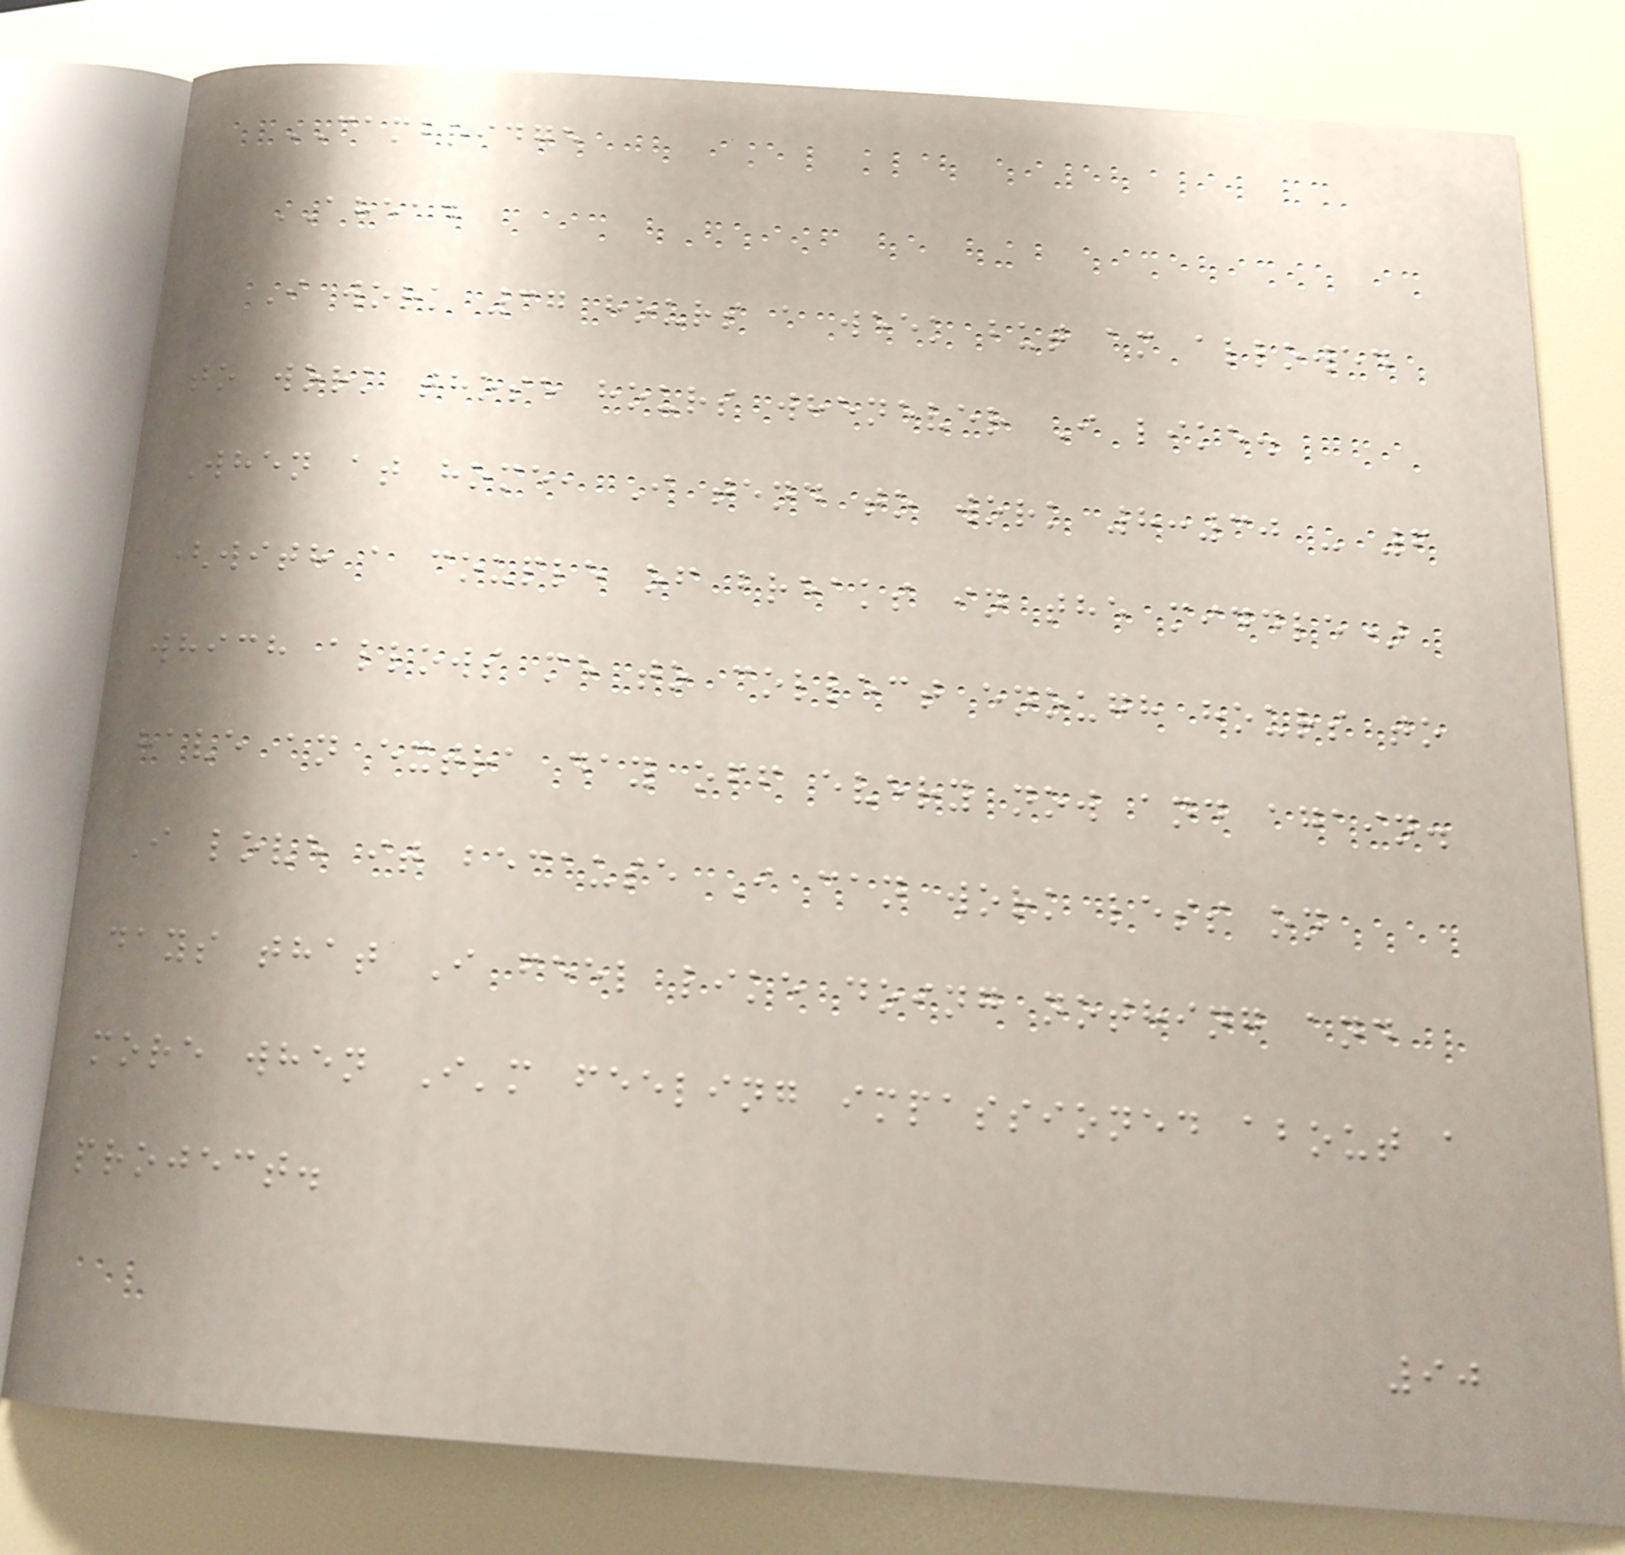CAMBRIDGE
AHEAD
I work 37 hours a week but am allowed
to work those hours whenever I like.
When at home, I tend to work 8:30 - 6
(with a couple of breaks in the middle)
which allows me to collect enough hours to
have an extra day off every now and again.
I love it because I can work less on
days that I feel like doing nothing and
more when I'm feeling impassioned about a
project.
90
